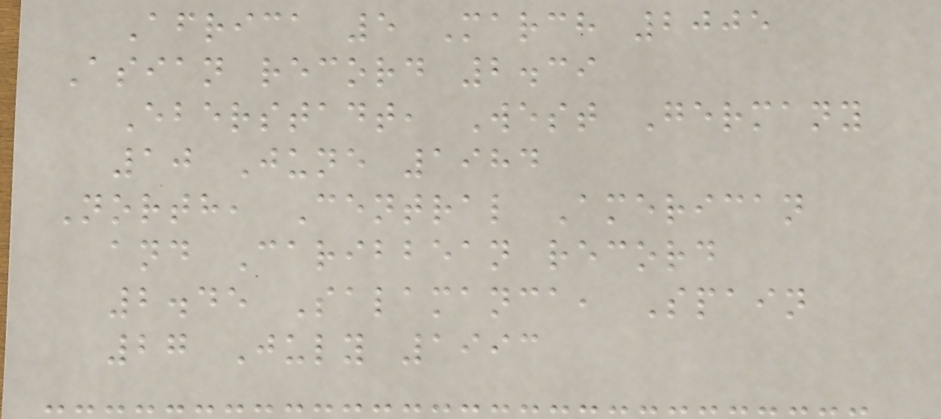Africa 5 March 2005
Asian record 2.39
Eberstadt, West Germany
10 June 1984
North, Central American
and Caribbean record
2.45 Salamanca, Spain
27 July 1993
